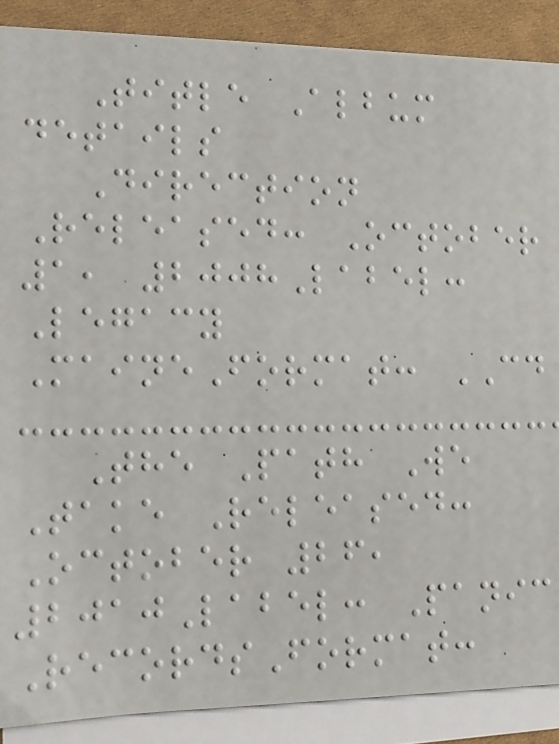Title Album
details
Direction
Released: October
1, 2008Label:
Legacy
MaineFormat: CD
The Path We
Take Released:
October 26,
2010Label: Panic
RecordsFormat:
